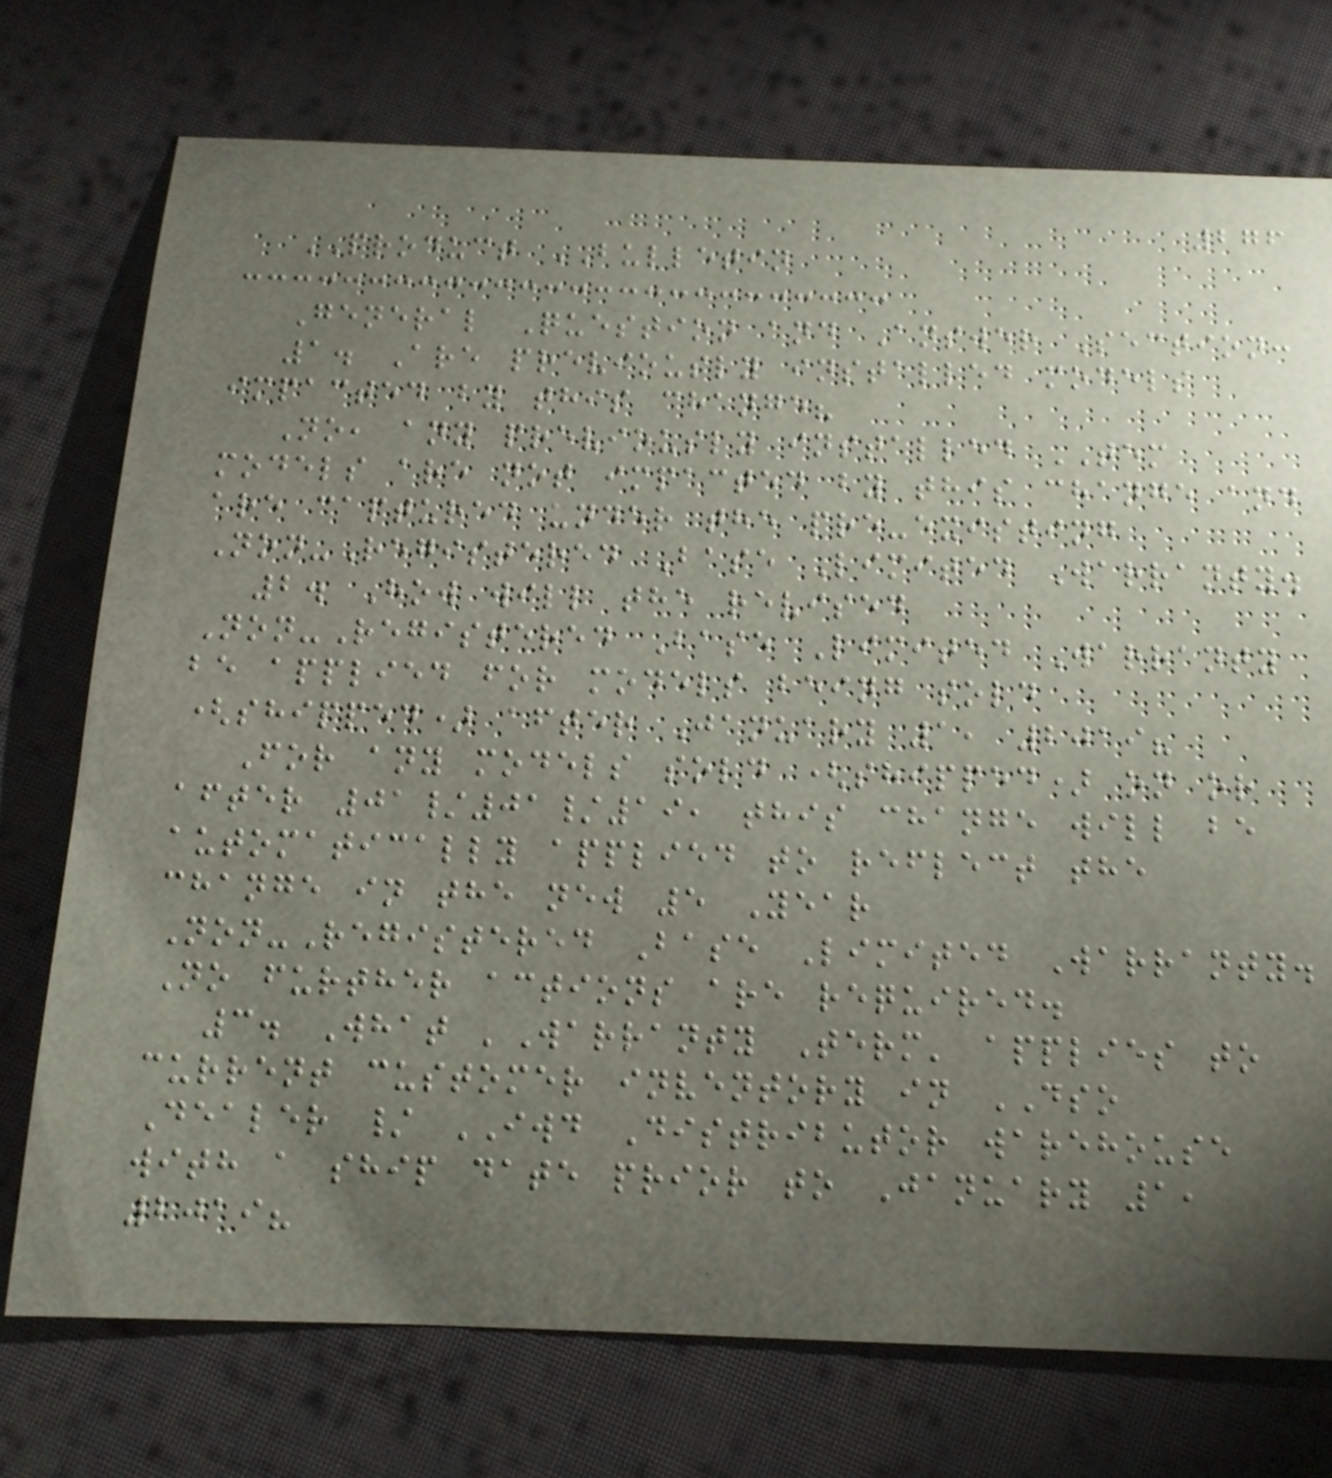276
PRODUCT BULLETIN
General Question and Answer Section:
1. Are previously installed models
impacted by this change?
No, any previously installed TEM
models are not impacted by this change and
are captured under the pre-existing
Non-Registered Base Limited Warranty.
2. How will the revised
Non-Registered Base Limited Warranty
be applied for models being sold
(shipped) after January 1, 2019?
For any models sold (shipped) on or
after 01/01/19, this change will be
automatically applied to reflect the
change in the new 5 Year
Non-Registered Base Limited Warranty.
No further actions are required.
3. What 'Warranty Term' applies to
current customer inventory in DSO
Dealer / IWD Distributor warehouse
with a ship date prior to January 1,
2019?
